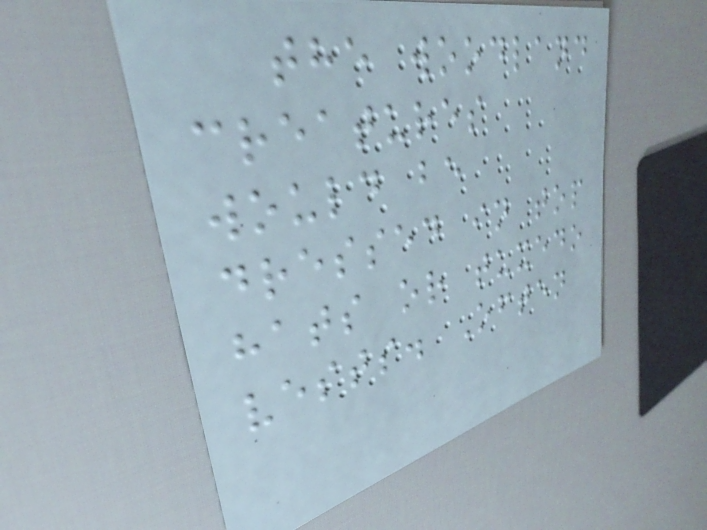the woodland
creatures
would be
dressed in top
hats or tuxedo
vests. Often
